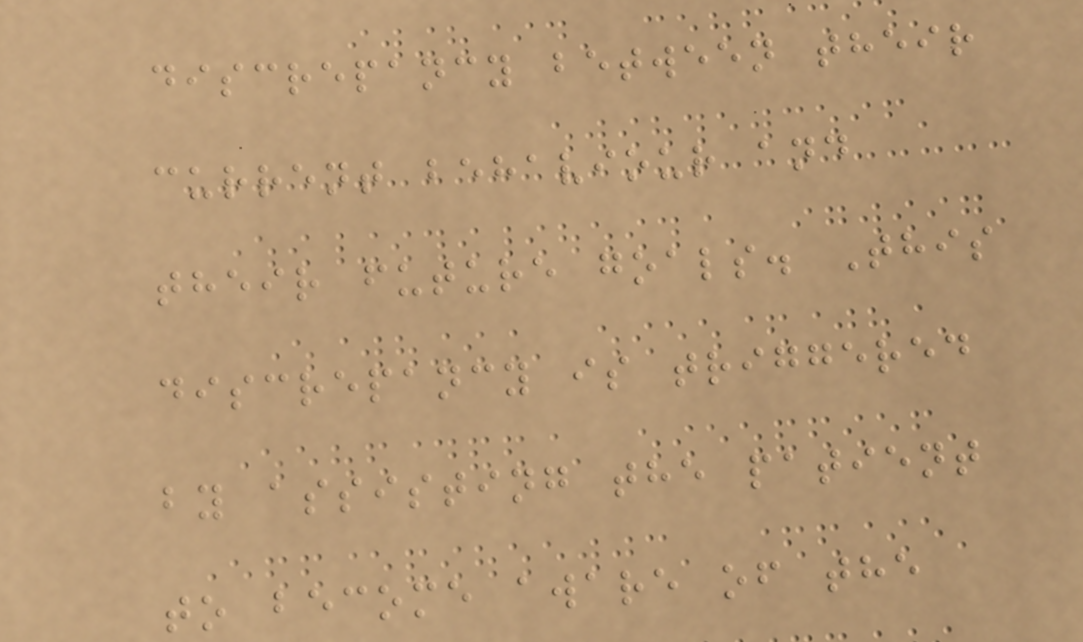discrepancy between their
current behaviour and
their future goals. This
discrepancy is triggered
by assisting the patient
to become aware of the
